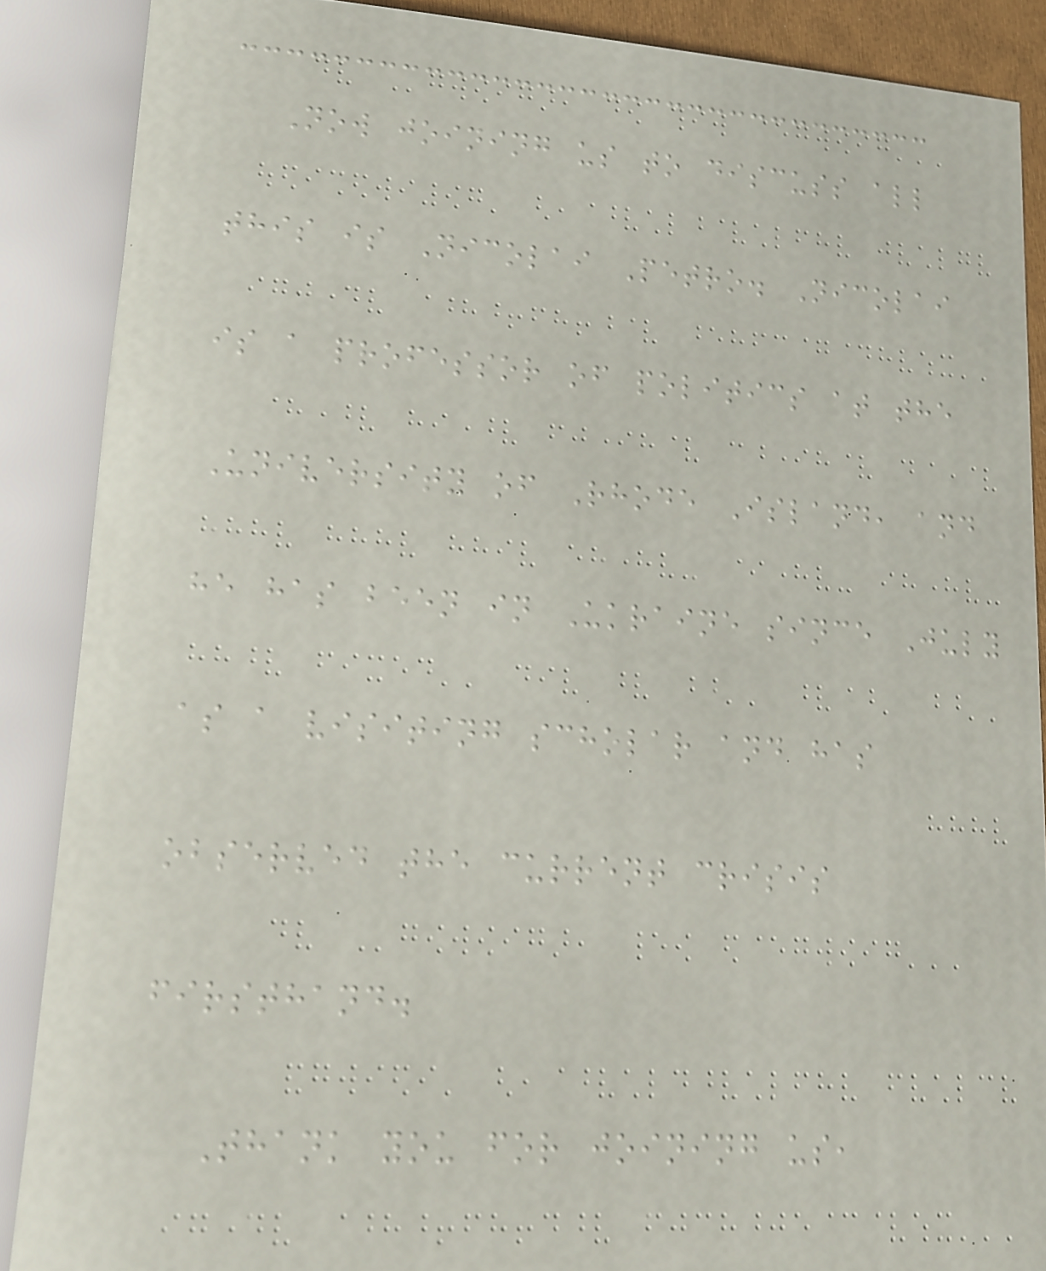Now joining us to discuss all
this is Nicolai Petro. Nicolai
is a professor of politics at the
University of Rhode Island, and
he has been in Ukraine since July
as a visiting scholar and has
observed the current crisis
firsthand.
Thank you for joining us,
